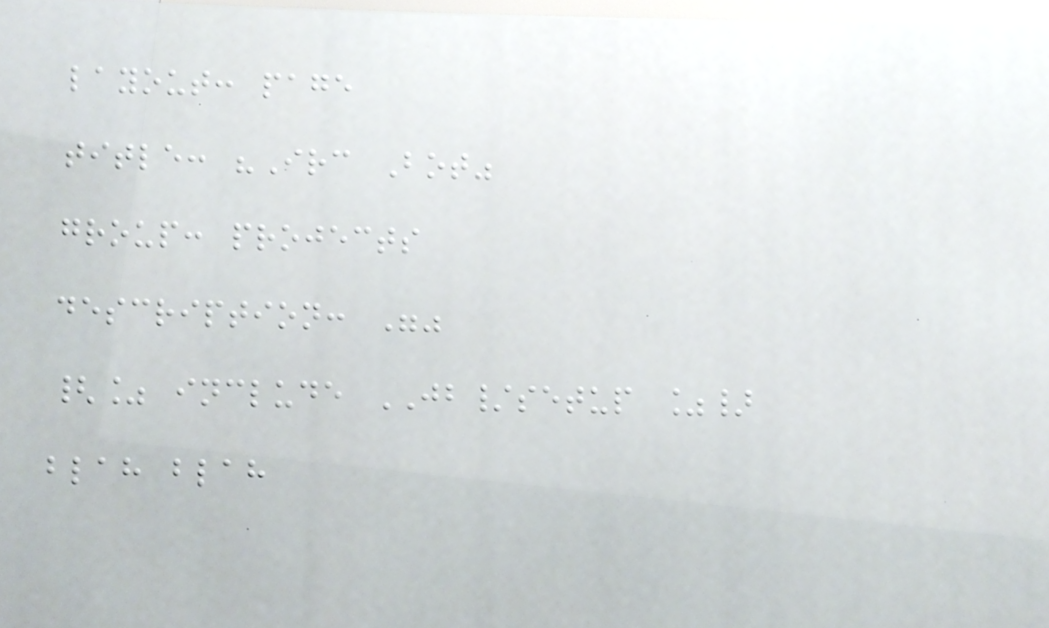layout: page
title: "Irc Bot"
group: projects
description: ""
{% include JB/setup %}
blah blah
